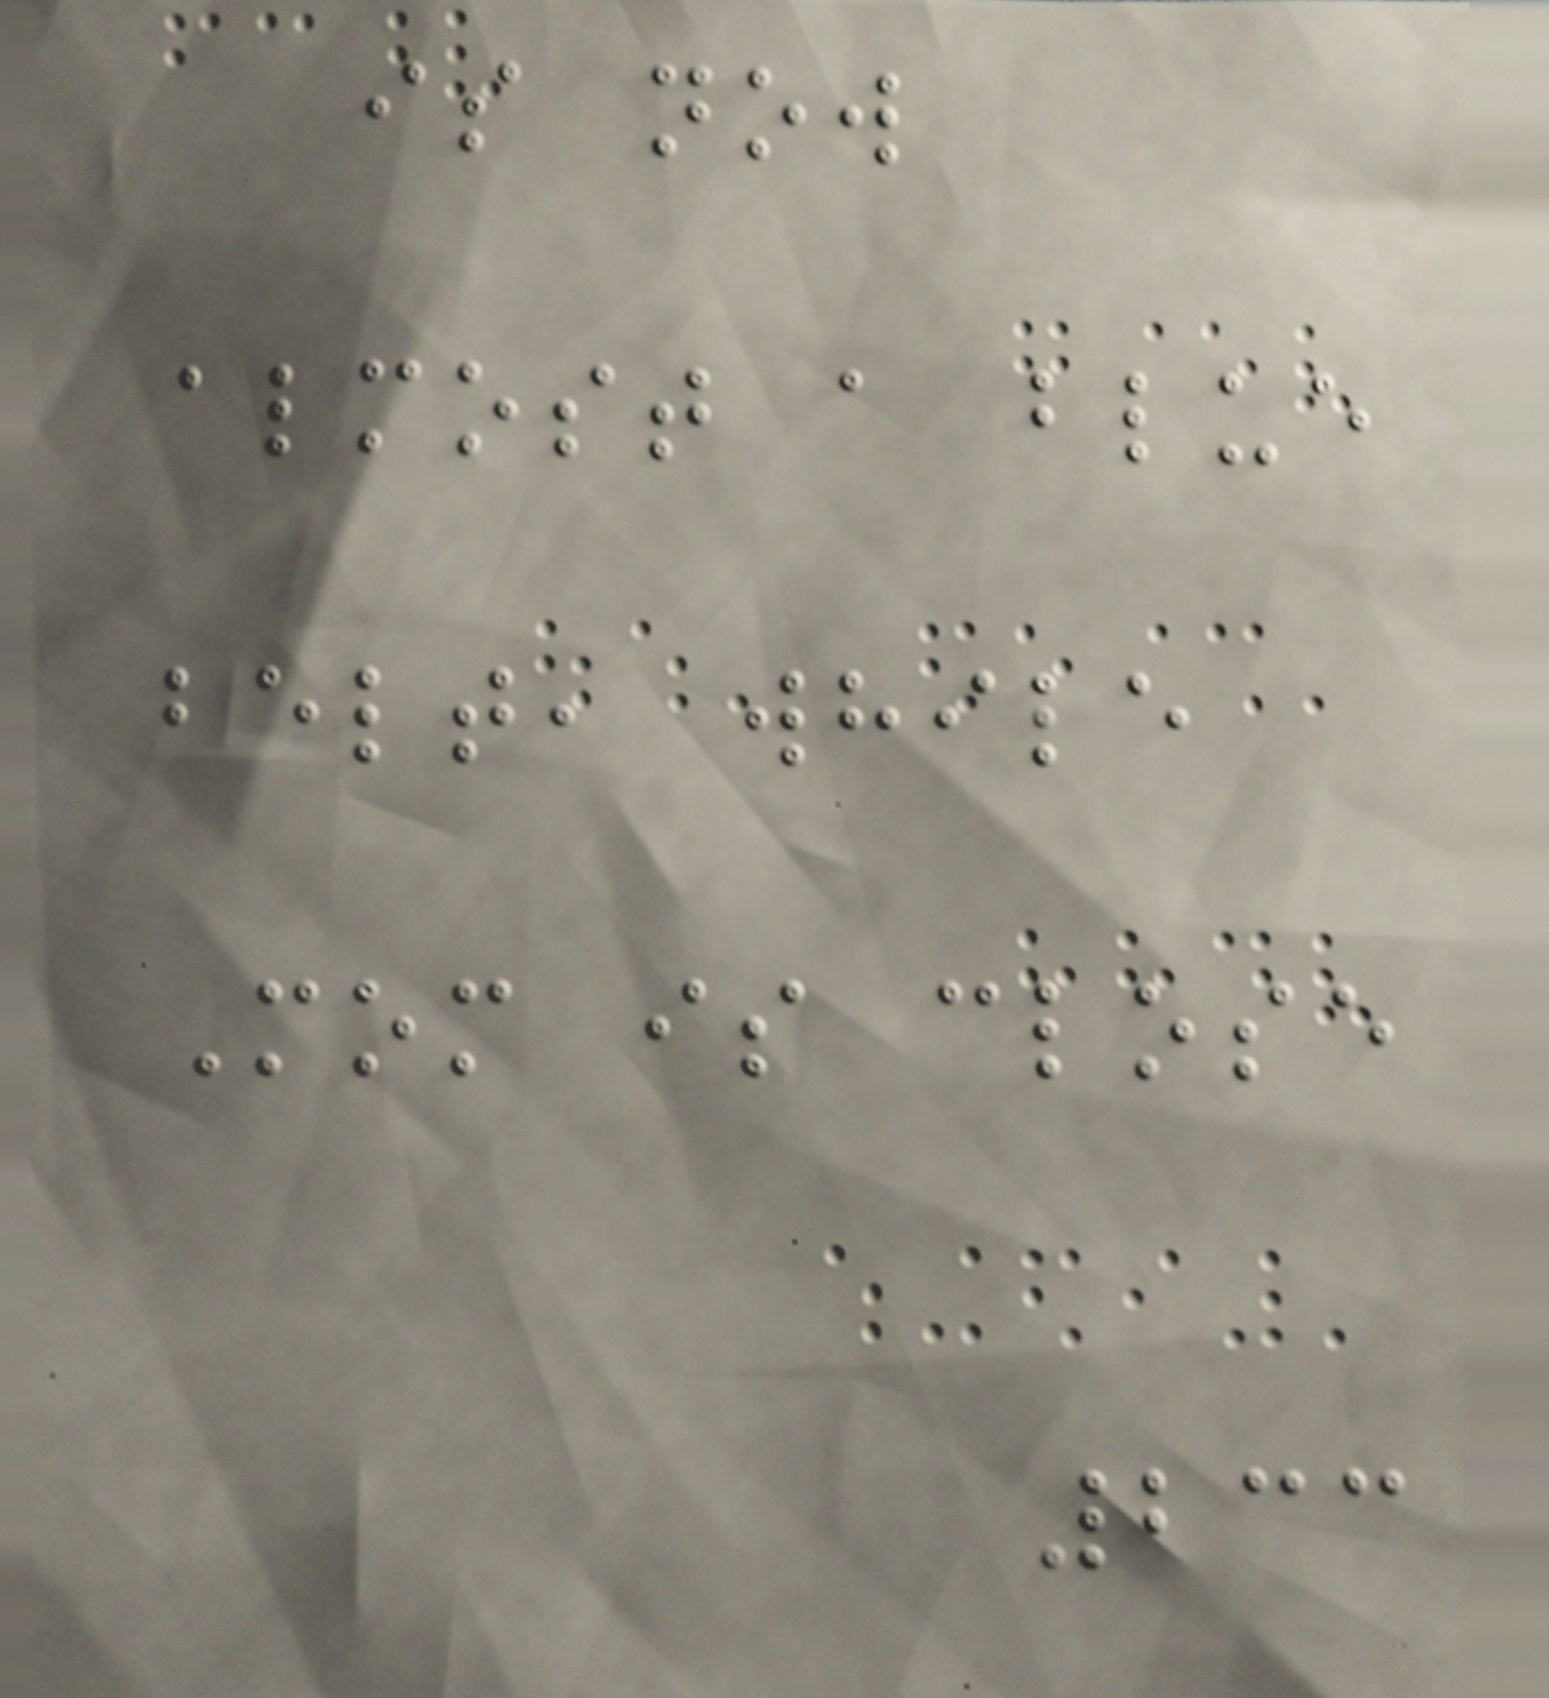is now
almost a blue
belt, while
Mom is close
233
